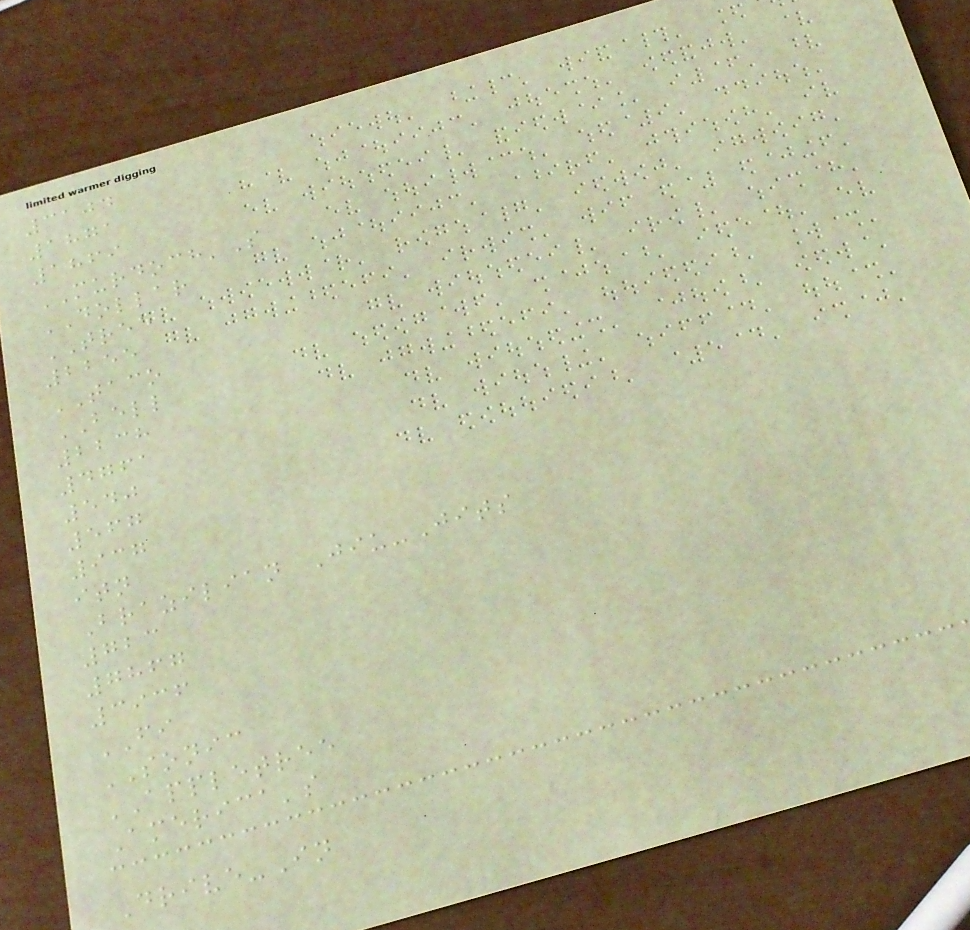3104
1871
1869
MURDOCH'S
DOLLAR
TREE
2255
TACO
BELL
2238
4761
540
567
937
itn
Brazilian Jiu-Jits
723
7867
3936
FI
SONIC
APPLETREE
America's
Drive-In
